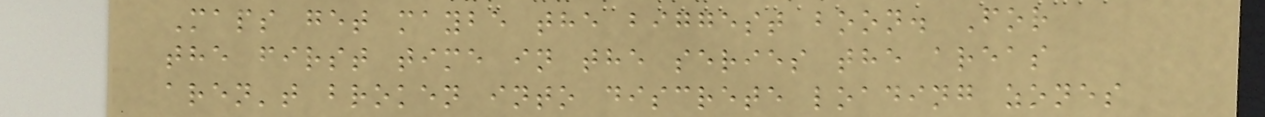Maps get maybe the biggest boon. For
the first time in the series the areas
aren't broken into discrete loading zones
